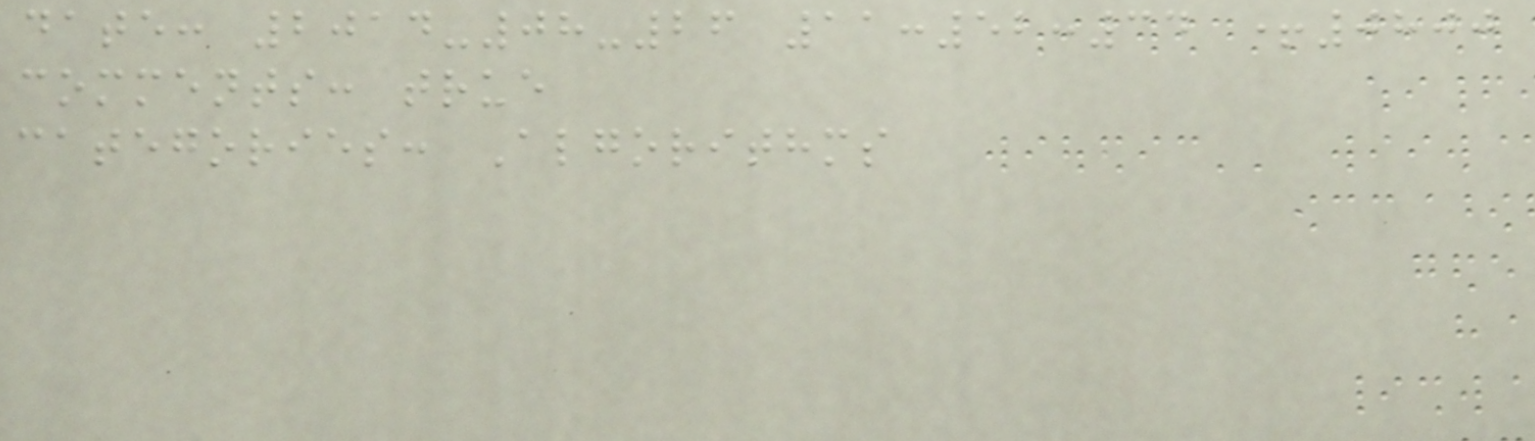date: 2014-08-26 11:52:34 +0800
comments: true
categories: Algorithms
